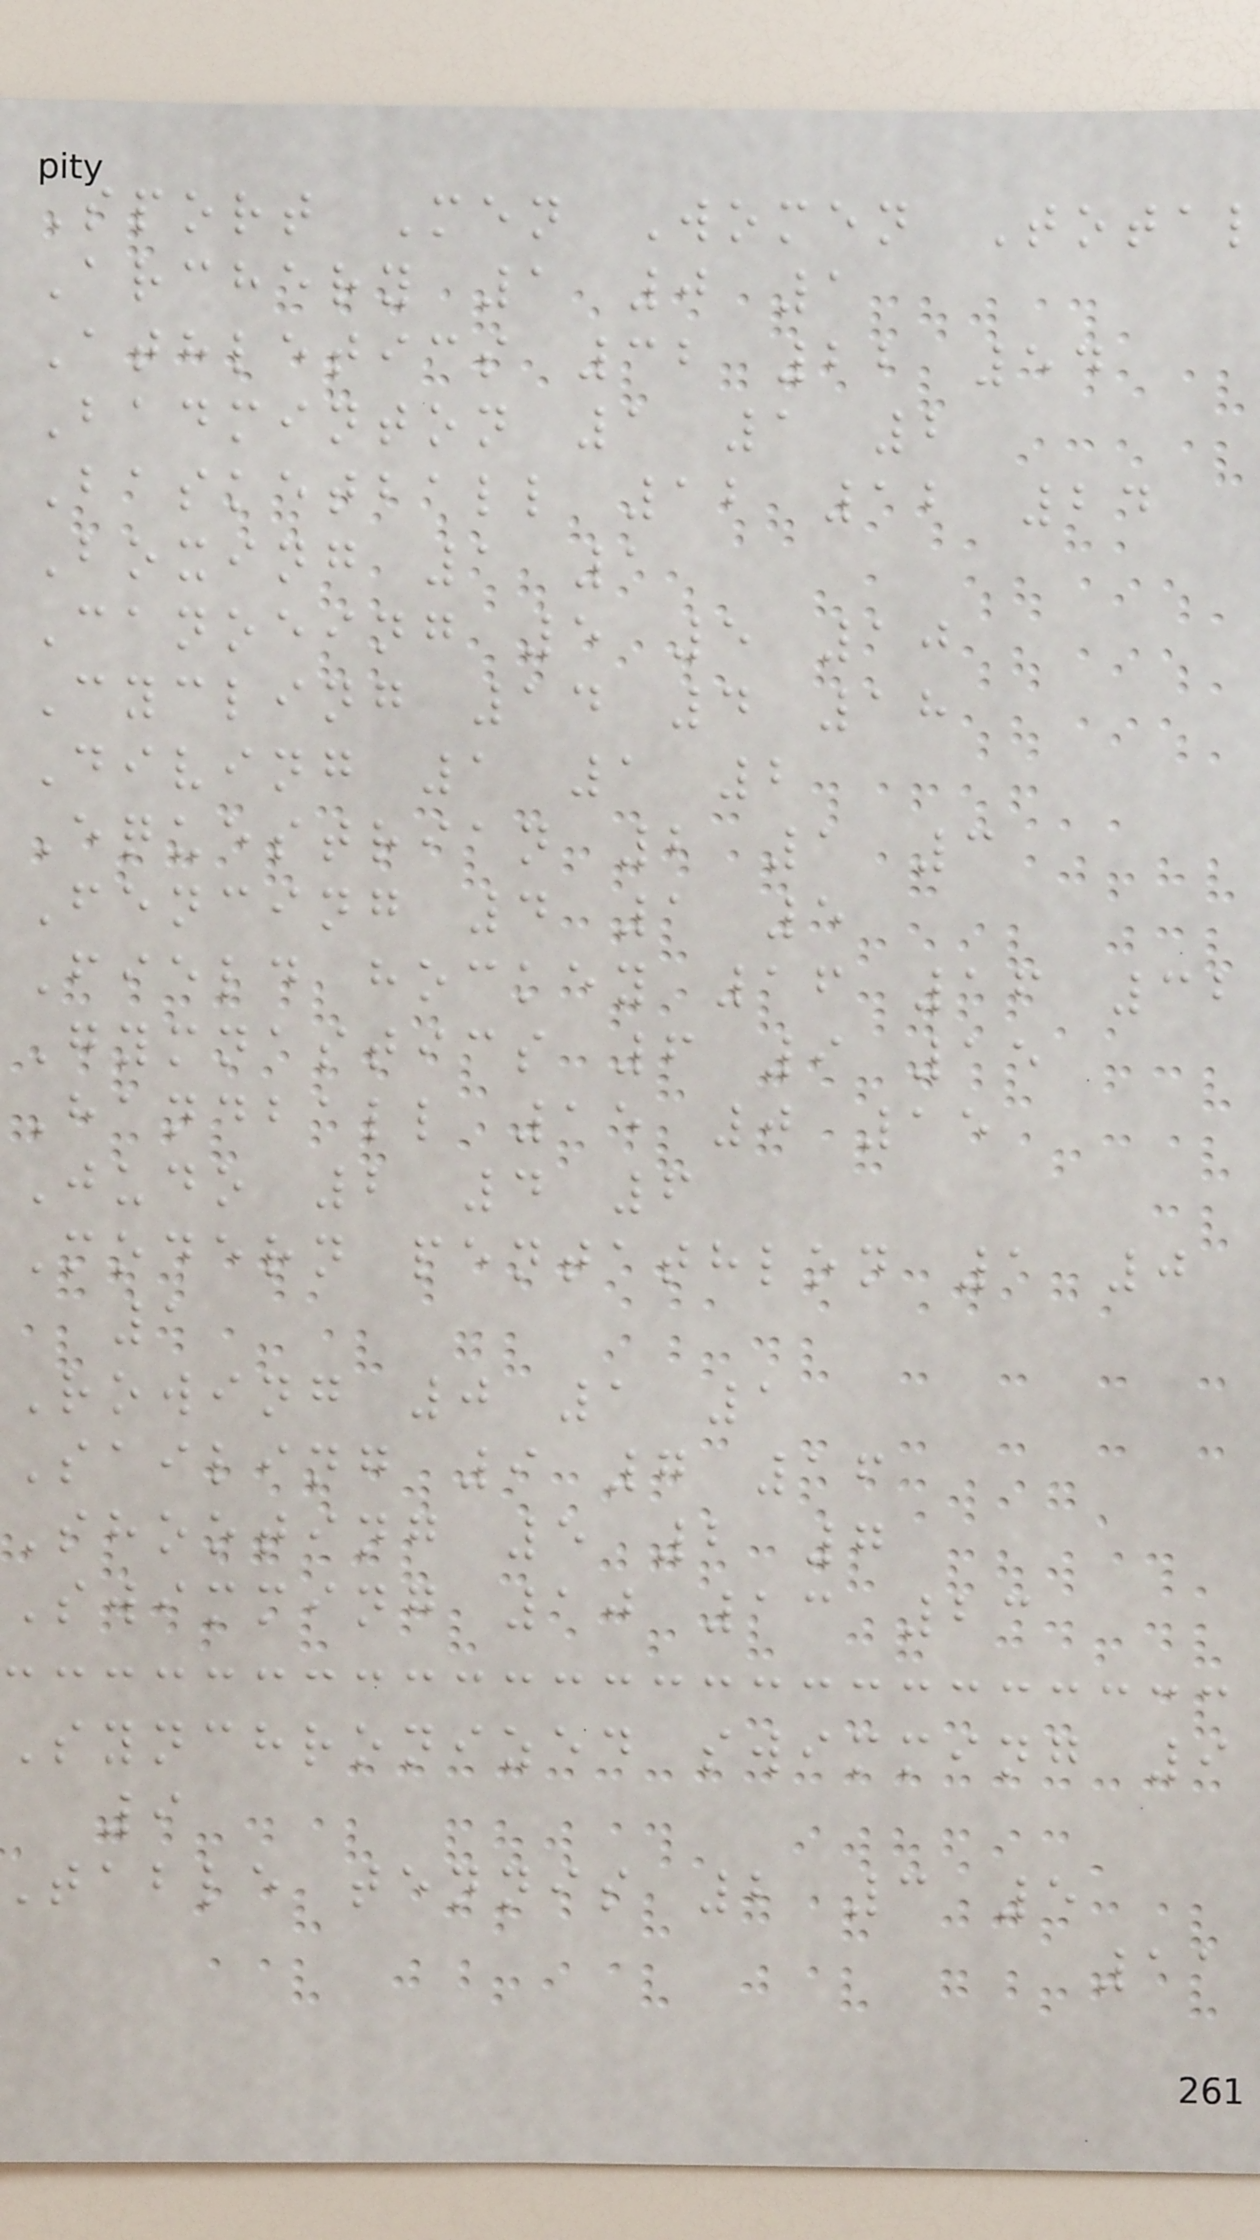Sport Men Women Total
Archery 1 0 1
Athletics 32 22 54
Badminton 1 1 2
Basketball 12 12 24
Boxing 1 1
Canoeing 5 5 10
Cycling 14 4 18
Diving 1 1 2
Equestrian 2 1 3
Fencing 4 1 5
Field hockey 16 16 32
Gymnastics 6 9 15
Handball 15 0 15
Judo 2 4 6
Modern pentathlon 1 0
1
Rowing 0 1 1
Sailing 9 7 16
Shooting 5 2 7
Swimming 10 13 23
Synchronized swimming 9
9
table tennis 2 3 5
11
